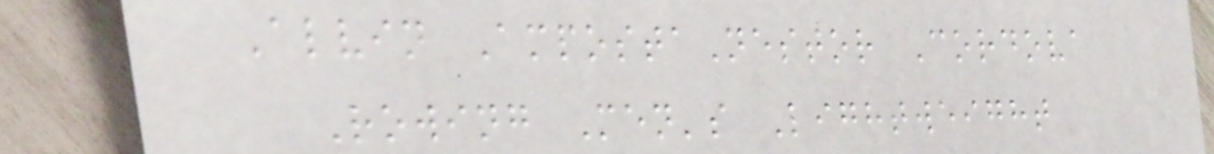Alvin AmpostaNestor Cordova
Rowing Men's Lightweight
